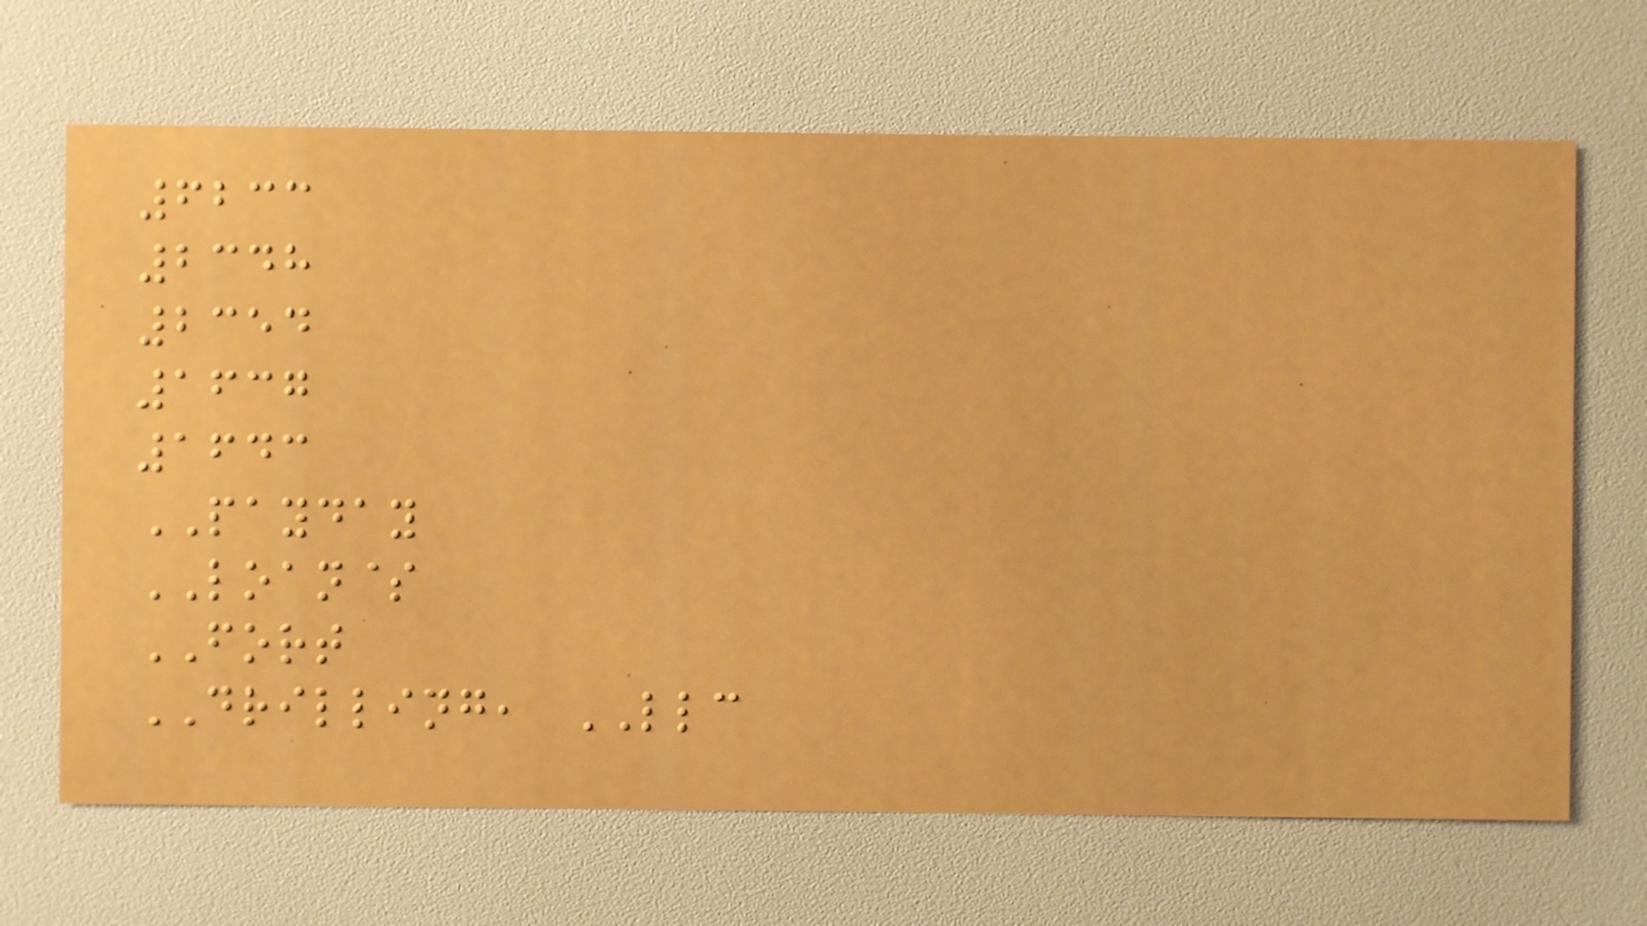6233
2348
2354
1637
1643
PAYDAY
LOAN$
FORT
DRILLING, LLC
